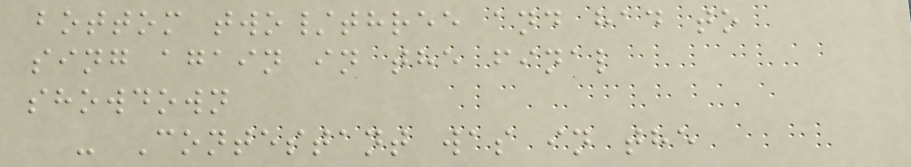bottom two/three and had to
sing again in the final
showdown
- Contestant was in the
